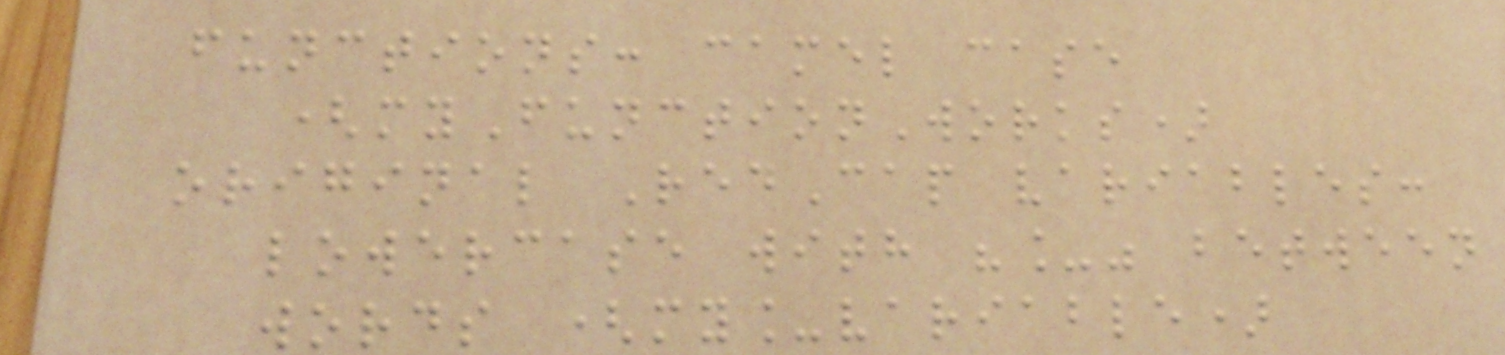functions: camel case
(myFunctionWorks)
original RedCap variables:
lowercase with "_" between
words (my_variable)
